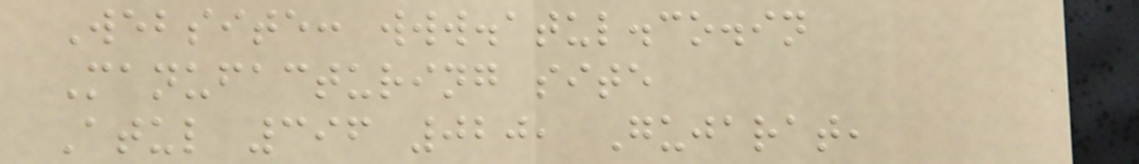Website: www.atul.co.in
Manufacturing site
Atul 396 020, Gujarat,
